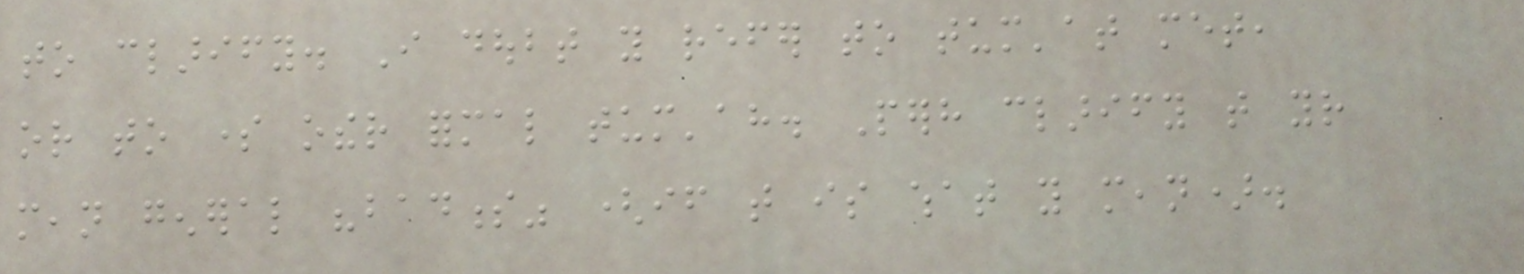to clarify. I doubt you refer to tum'at met,
or to some other formal tum'ah. Perhaps clarify that your
mean general "badness" (if that is what you mean).
